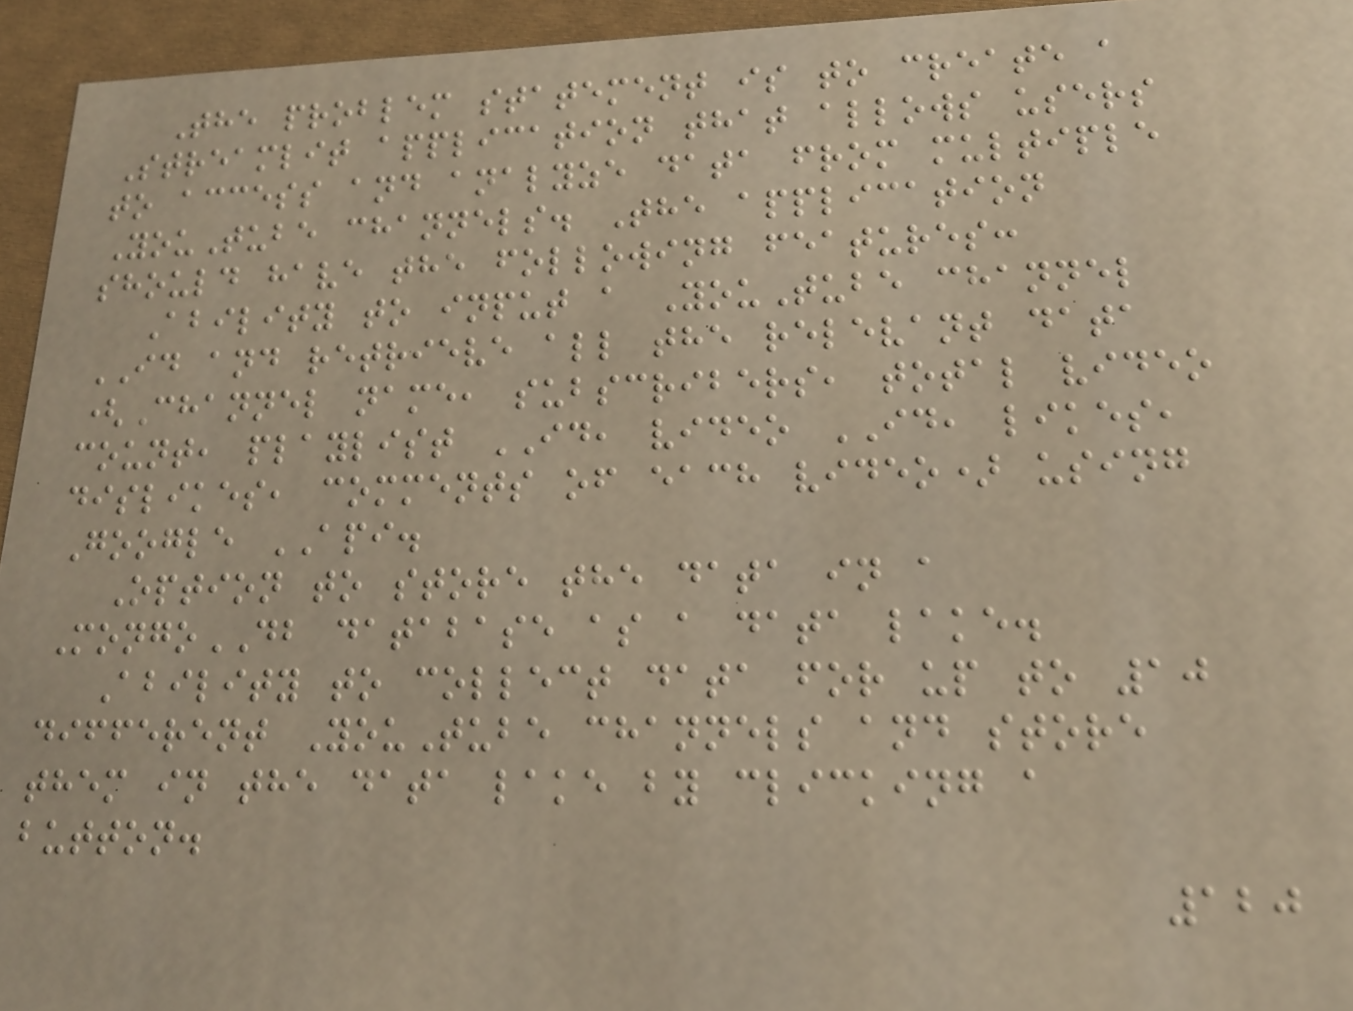The problem statement is to create a
Streamlit application that allows users
to access and analyze data from multiple
YouTube channels. The application
should have the following features:
Ability to input a YouTube channel
ID and retrieve all the relevant data
(Channel name, subscribers, total video
count, playlist ID, video ID, likes,
dislikes, comments of each video) using
Google API.
Option to store the data in a
MongoDB database as a data lake.
Ability to collect data for up to 10
different YouTube channels and store
them in the data lake by clicking a
button.
120
